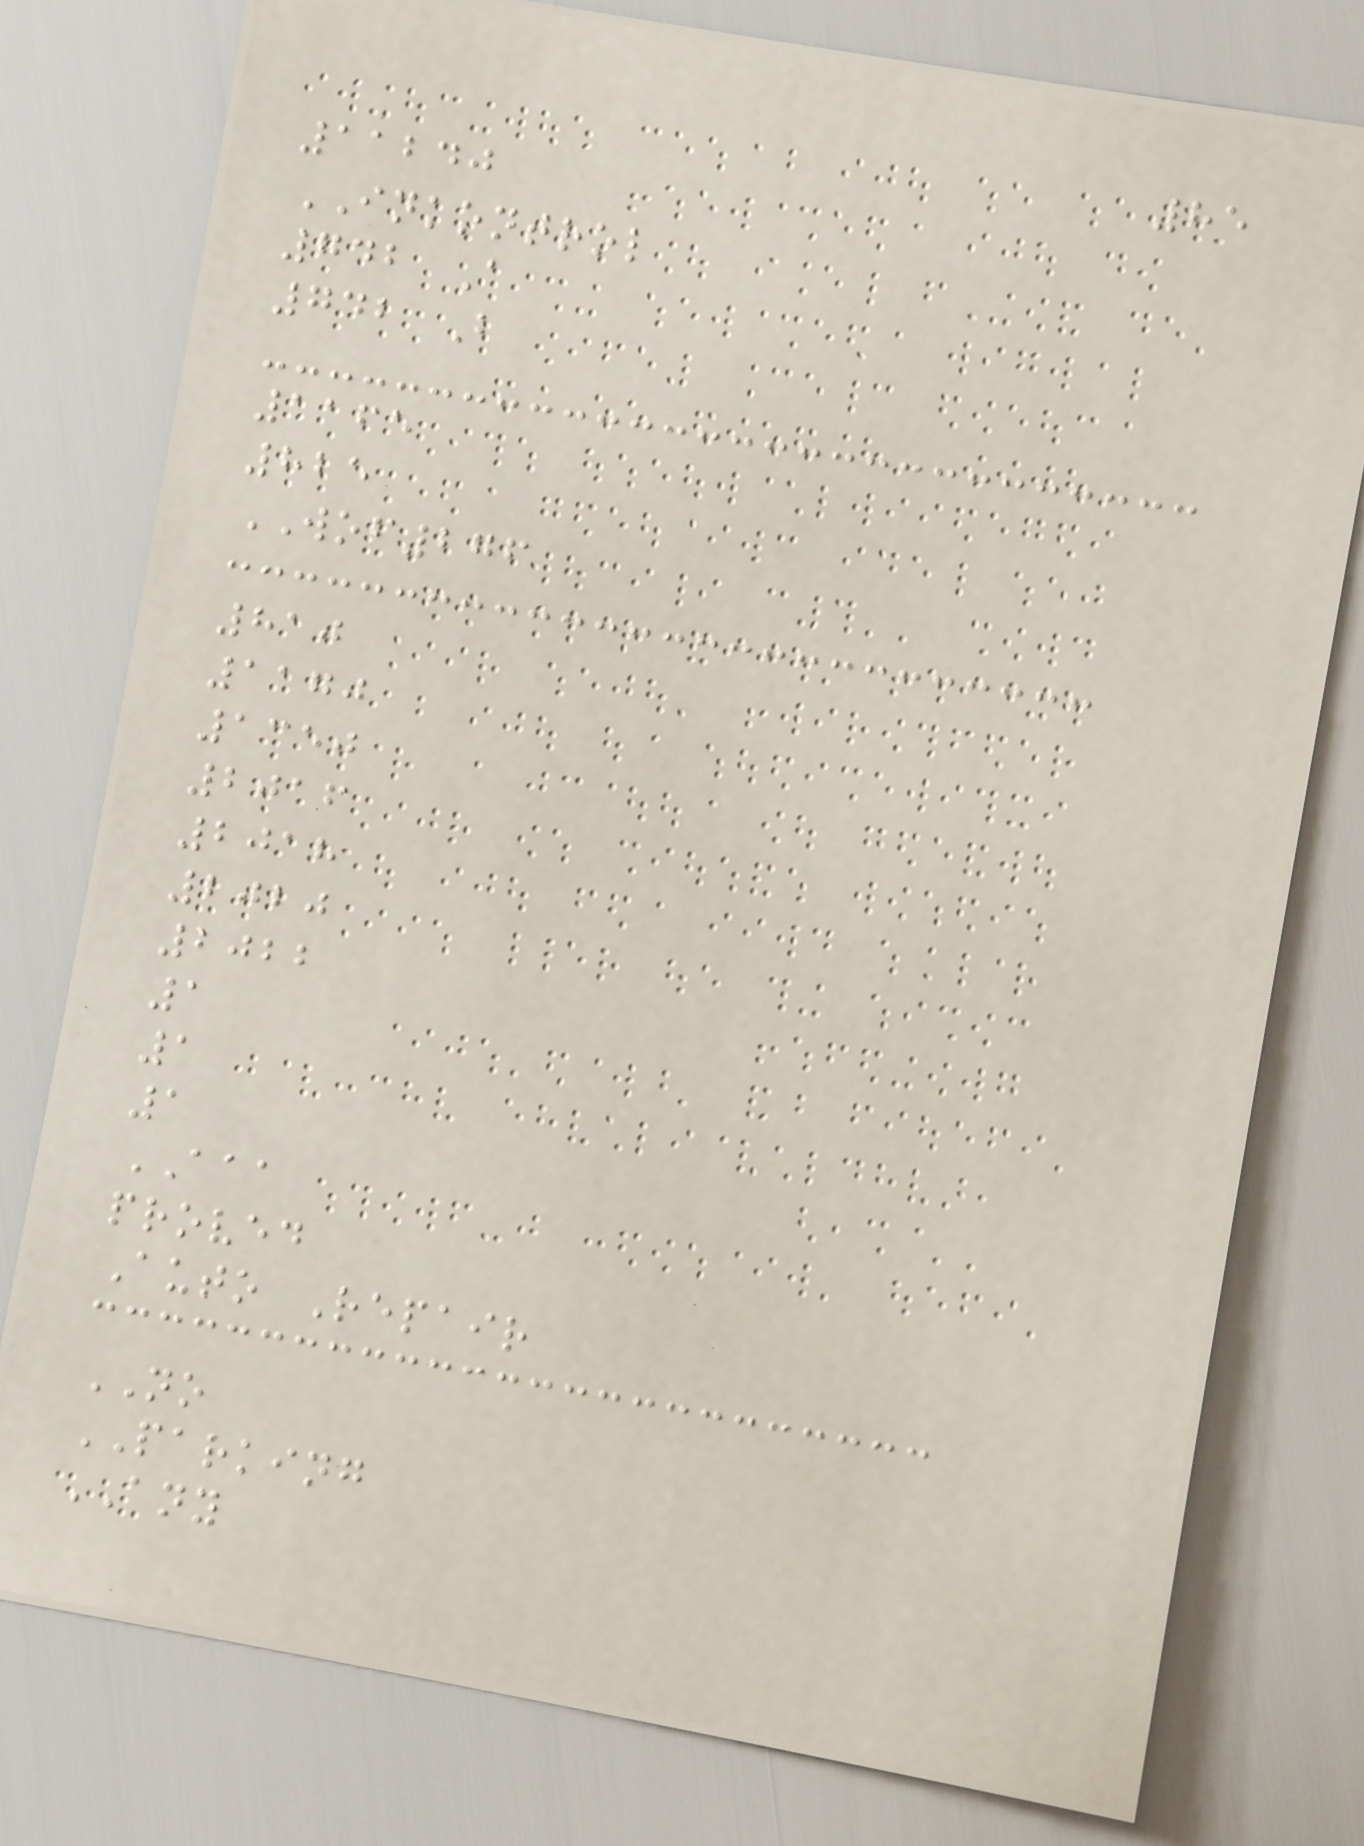85
11240
INKONTROL
742 A
742 B
1165
825
WOF276
810
1170
1350
2016
2018
2020
2022
1
1
1
AAA
proved
Auto Repair
NO
PARKING
ANY
